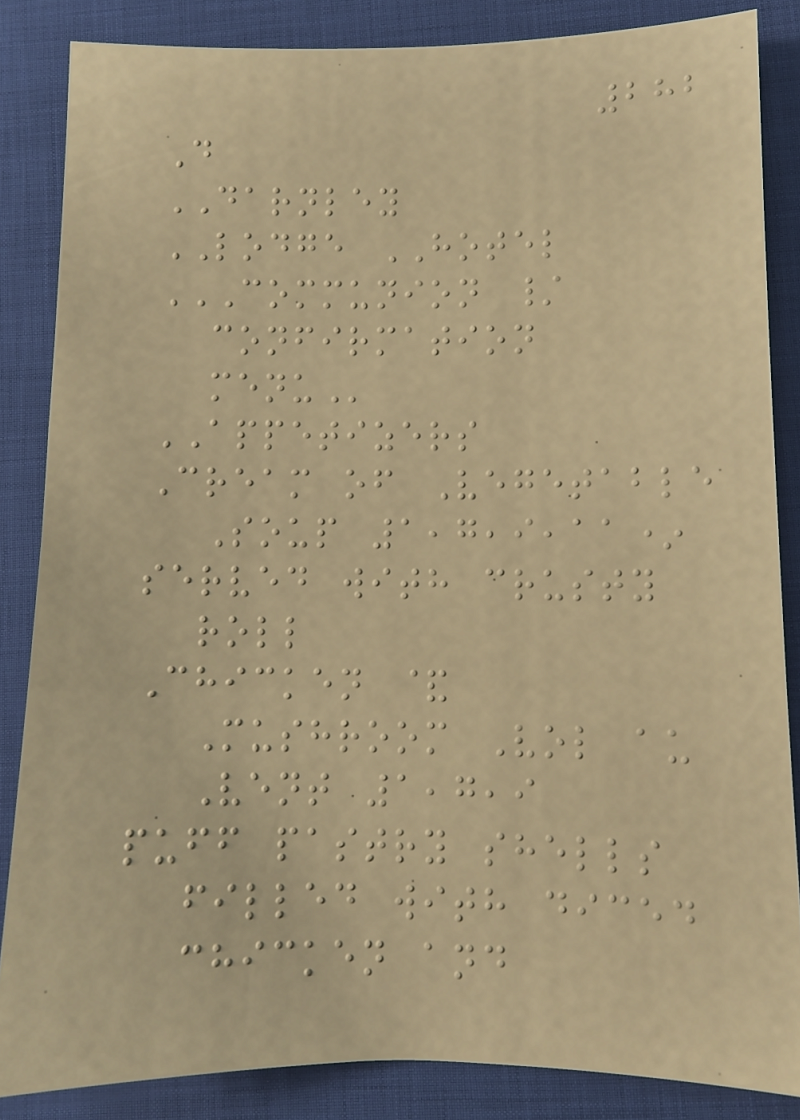282
D
DARNLEY
LODGE HOTEL
COMMUNION /
CONFIRMATION
MENU
APPETIZERS
Cream of Vegetable
Soup 1,7,9,11*
served with crusty
roll
Chicken &
Mushroom Vol au
Vent 1,7,9
puff pastry shells
filled with diced
chicken and
